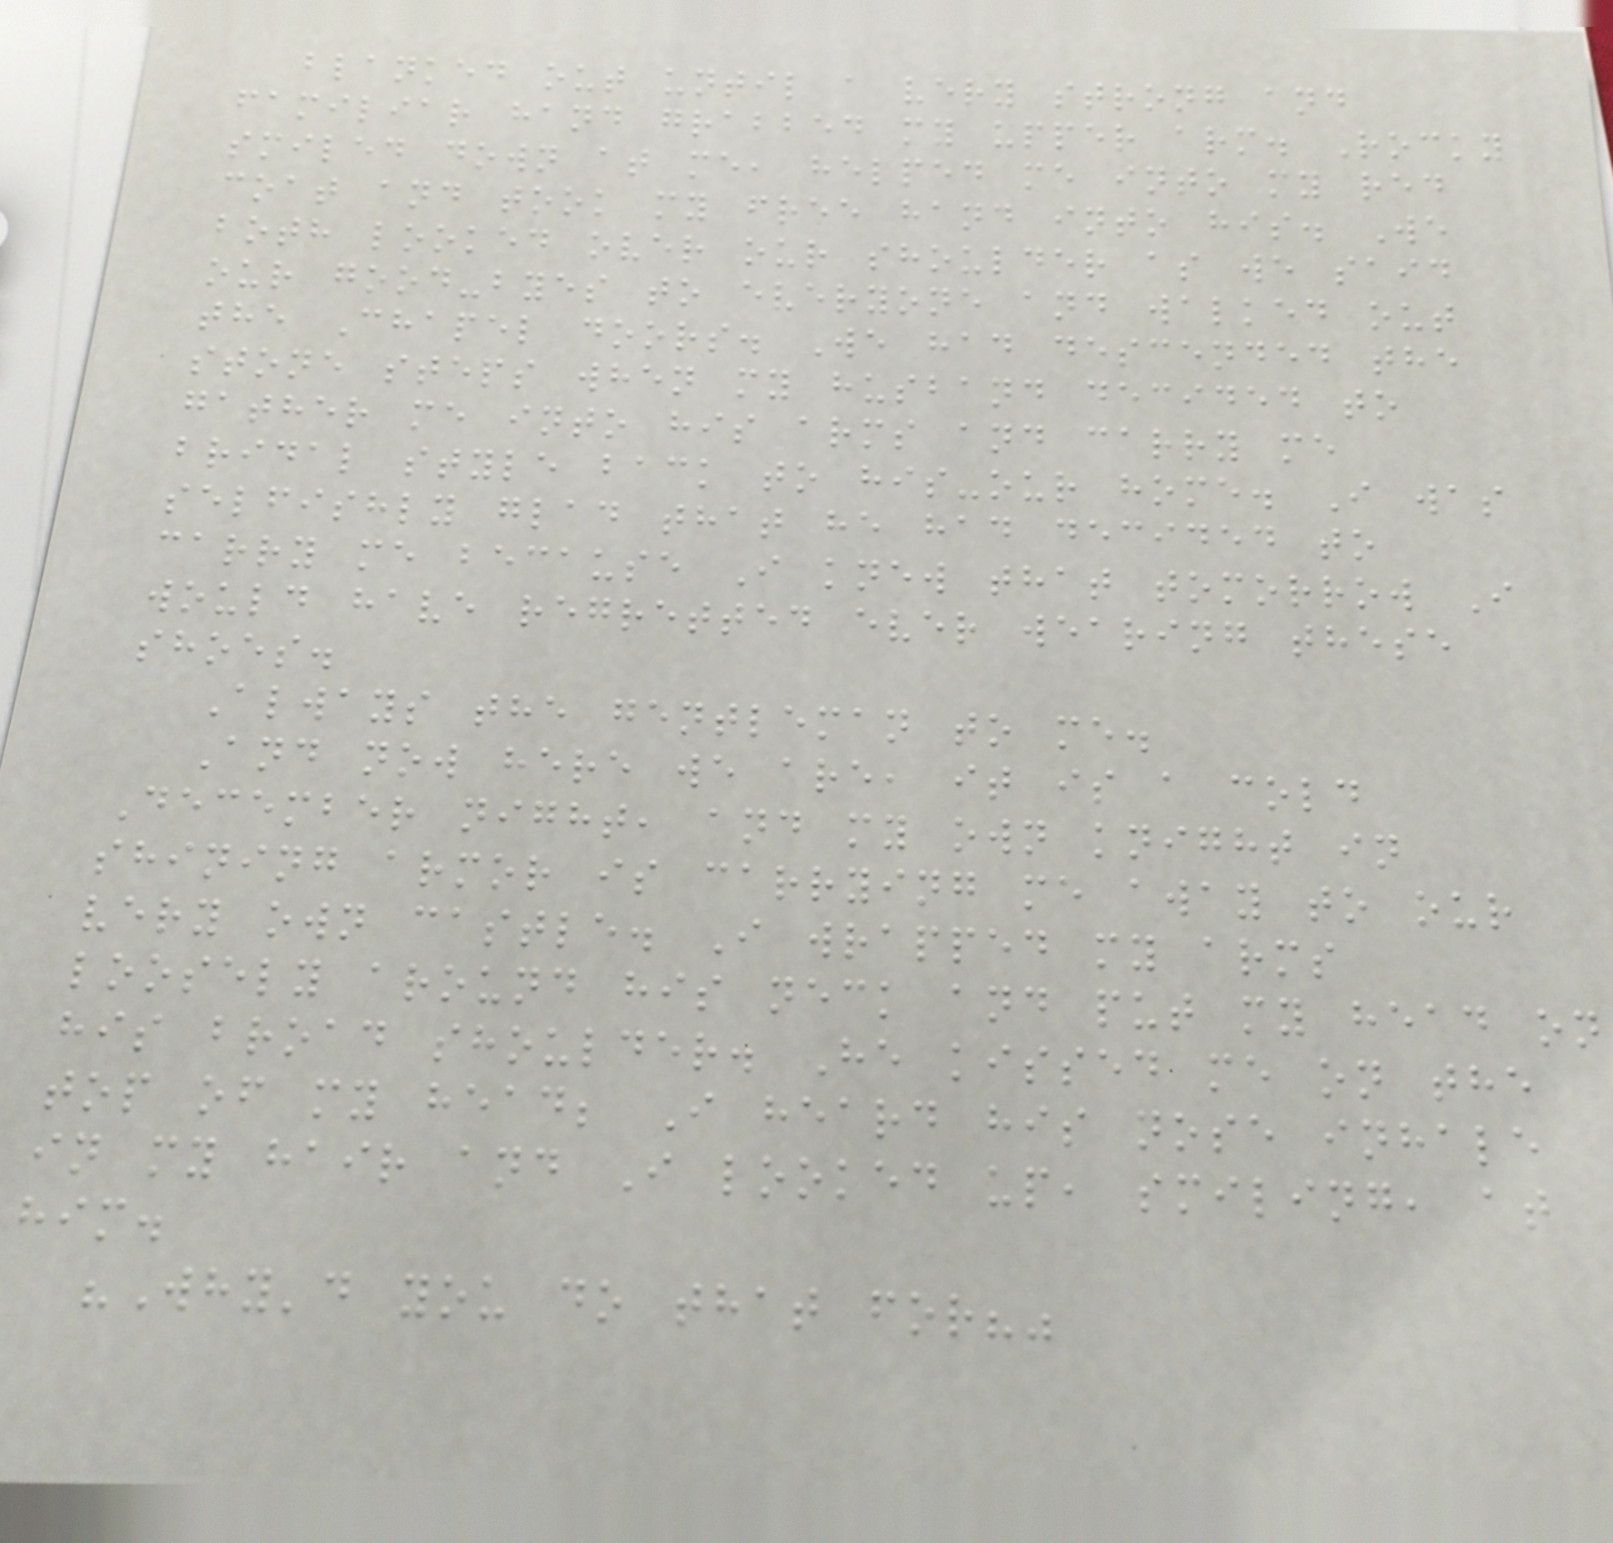blanked out until a very strong and
familiar hand grabbed my upper arm. Rocky
smiled down at me, helped me into my red
coat and took my free hand into his. We
both looked over our shoulder as we said
our good-byes to everyone and walked out
the Chapel doors. We had descended the
stone steps when my husband decided to
gather me into his arms and carry me
bridal style back to his-our home. I was
selfishly glad that he had decided to
carry me because I knew that tomorrow I
would have regretted ever wearing these
shoes.
Always the gentleman to me.
And now here we are, it is a cold
December night, and my own knight in
shining armor is carrying me away to our
very own castle. I wrapped my arms
loosely around his neck and put my head on
his broad shoulder. He kissed me on the
top of my head; I heard his nose inhale
in my hair and I looked up, smiling, at
him.
"Why'd you do that for?"
